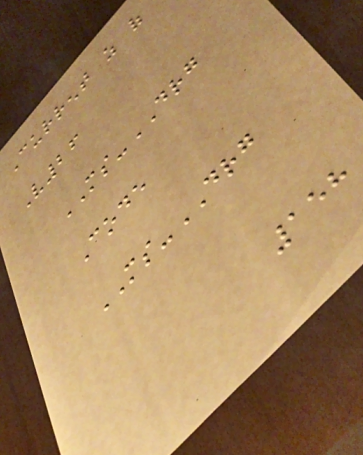Current as of
V26
MS-DRG
Code
MS-DRG
158
